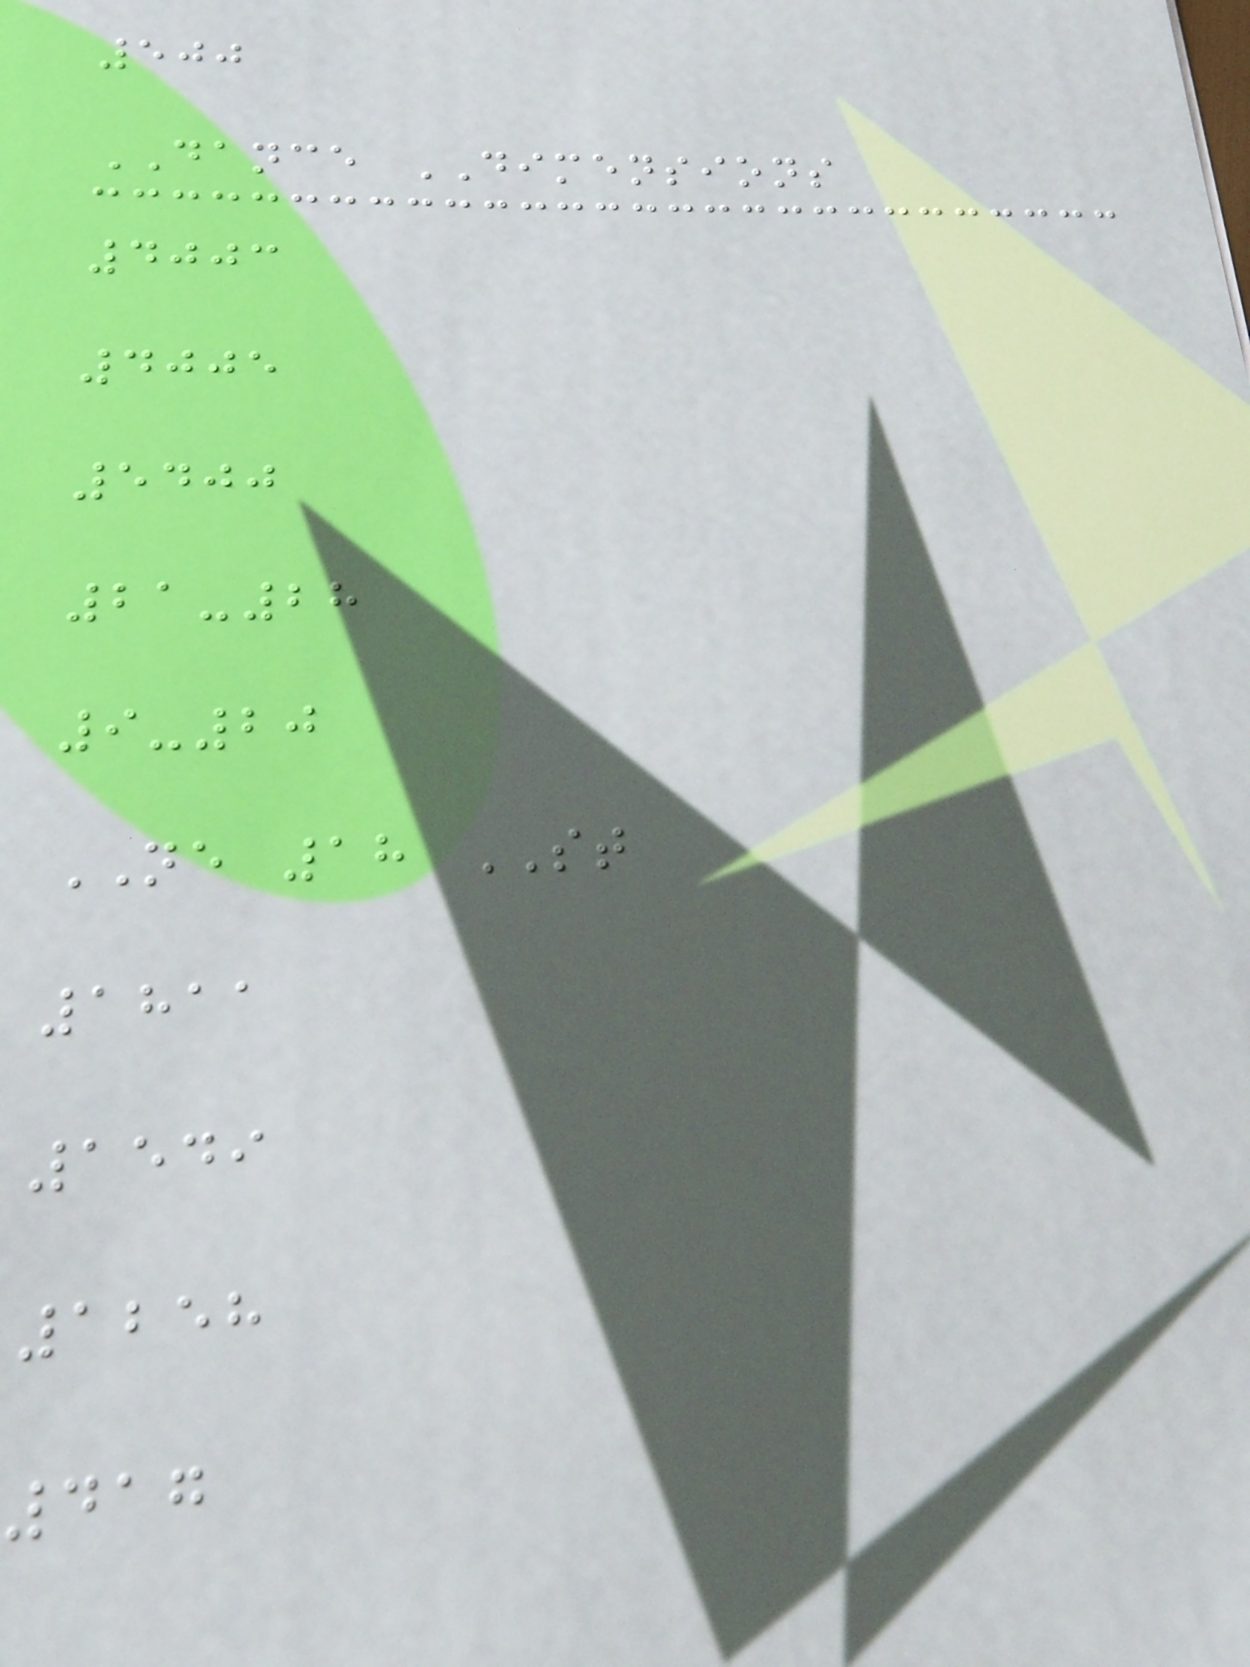500
DANCE DIMENSIONS
4003
4005
5400
21-28
9-20
NE 18 ST
1811
1549
1258
417
